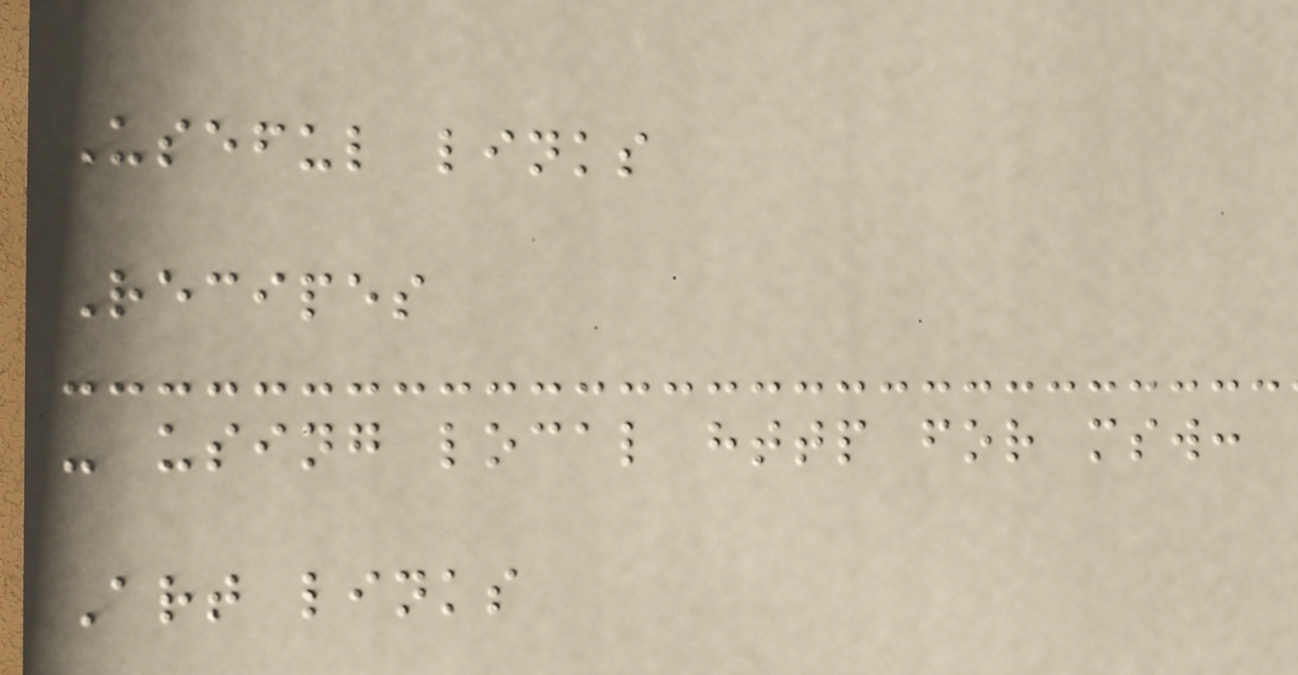Useful links
Recipes
- using local http for msw:
Art links
